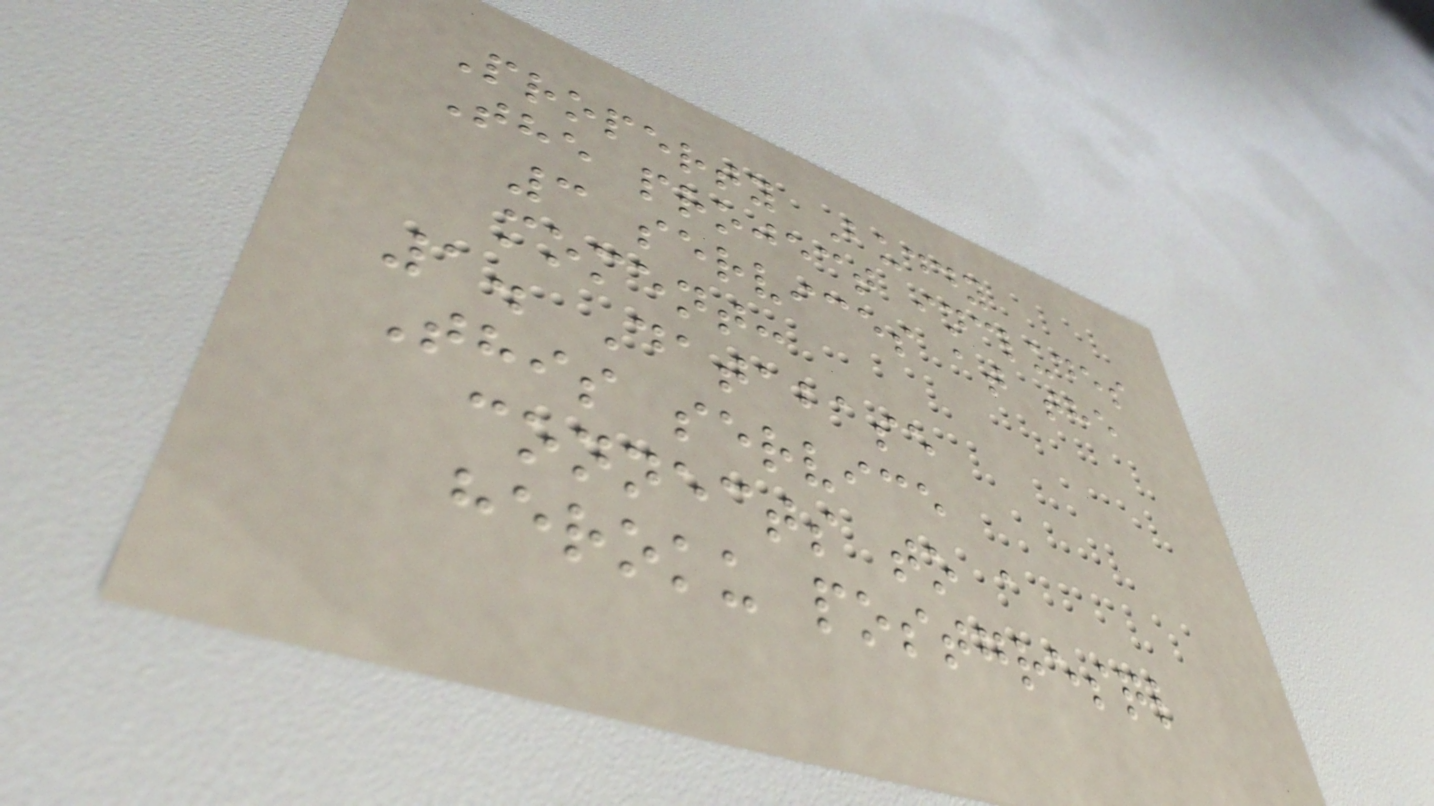Property Buddy
The project includes
3 services at the
moment:
1. Database
This service
connects to a
heroku postgresql
